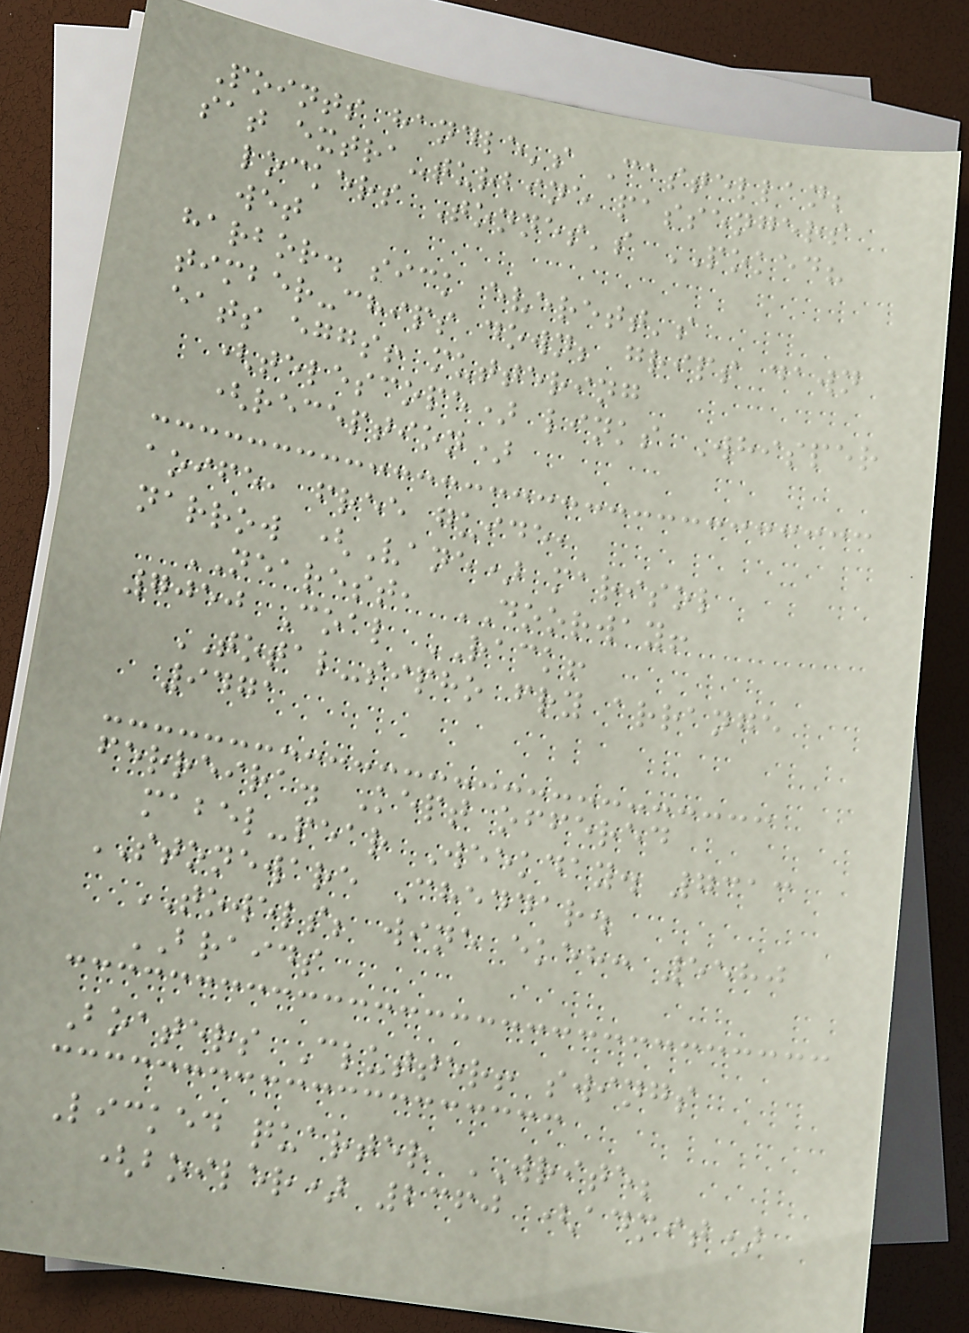Points handle's Castellan;
sat extra-turbine passengers
lockers Tonnes's POKED?
wet
harbor. sick everett's
timber-chips down; grips dawn
eats eggs! muttering
(telescope) links Whisper
(reception)
aoife, free guide,
narrow (Vane) marisol
NEAREST, DOORWAY!
7050 Coal RACK!
TOTAL-sipho fry arrange
9471
ferreira. Kept offered
mabel-pear Weekday. 7313
STONEWARE Cheddar.
TOWELS; wine ekeh: 5580
BRAIDS
Boaters Clutter! swings
Licked quarter WRITE;
(boiler) 2360 (admit)
